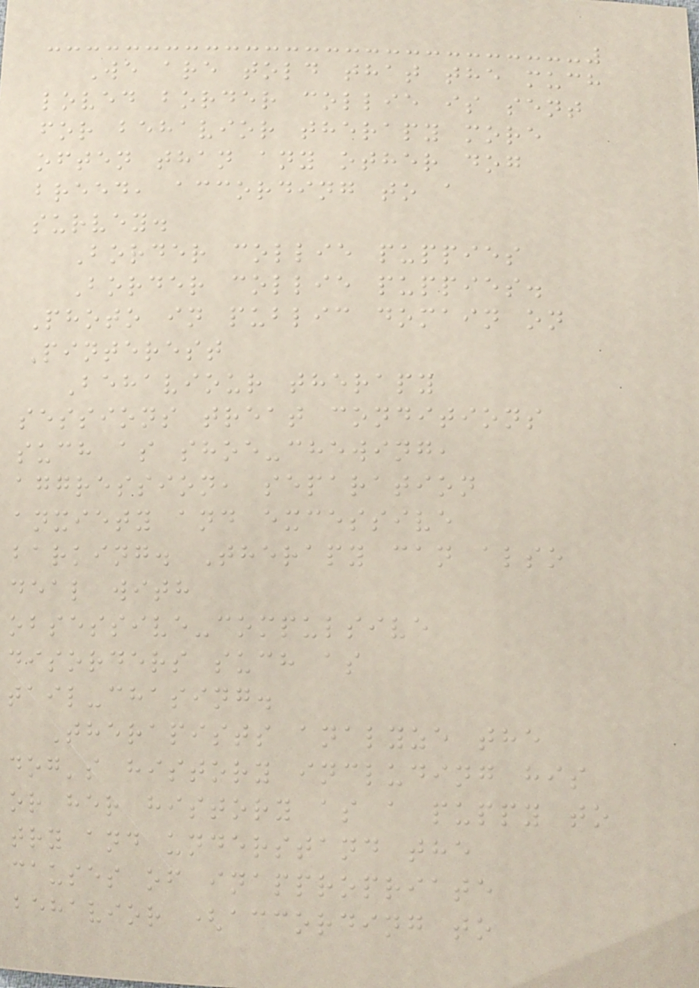We are told that the much
loved border collie is sent
for behavior therapy more
often than any other dog
breed, according to a
survey.
Border collie puppies
Border collie puppies.
Photo in public domain on
Pinterest
Behaviour therapy
sessions treat conditions
such as shoe-chewing,
aggression, separation
anxiety and excessive
barking. Therapy can also
deal with
obsessive-compulsive
disorders such as
tail-chasing.
Therapists analyze the
dog's history including his
or her history as a puppy to
try and understand the
causes of inappropriate
behavior (according to
